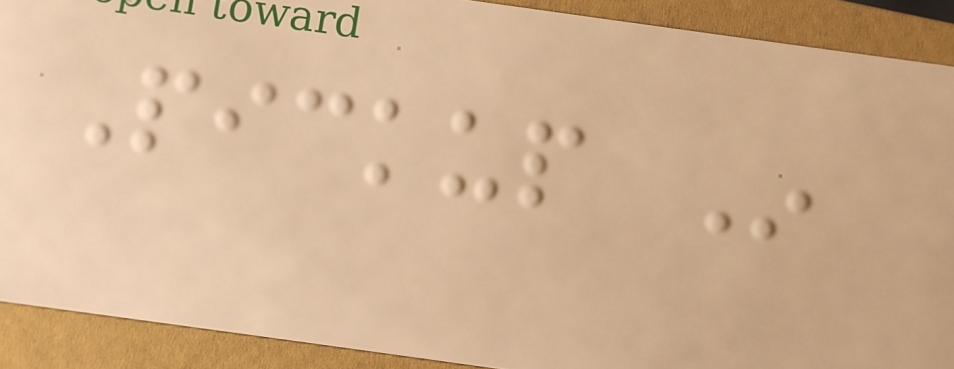Pickup In
